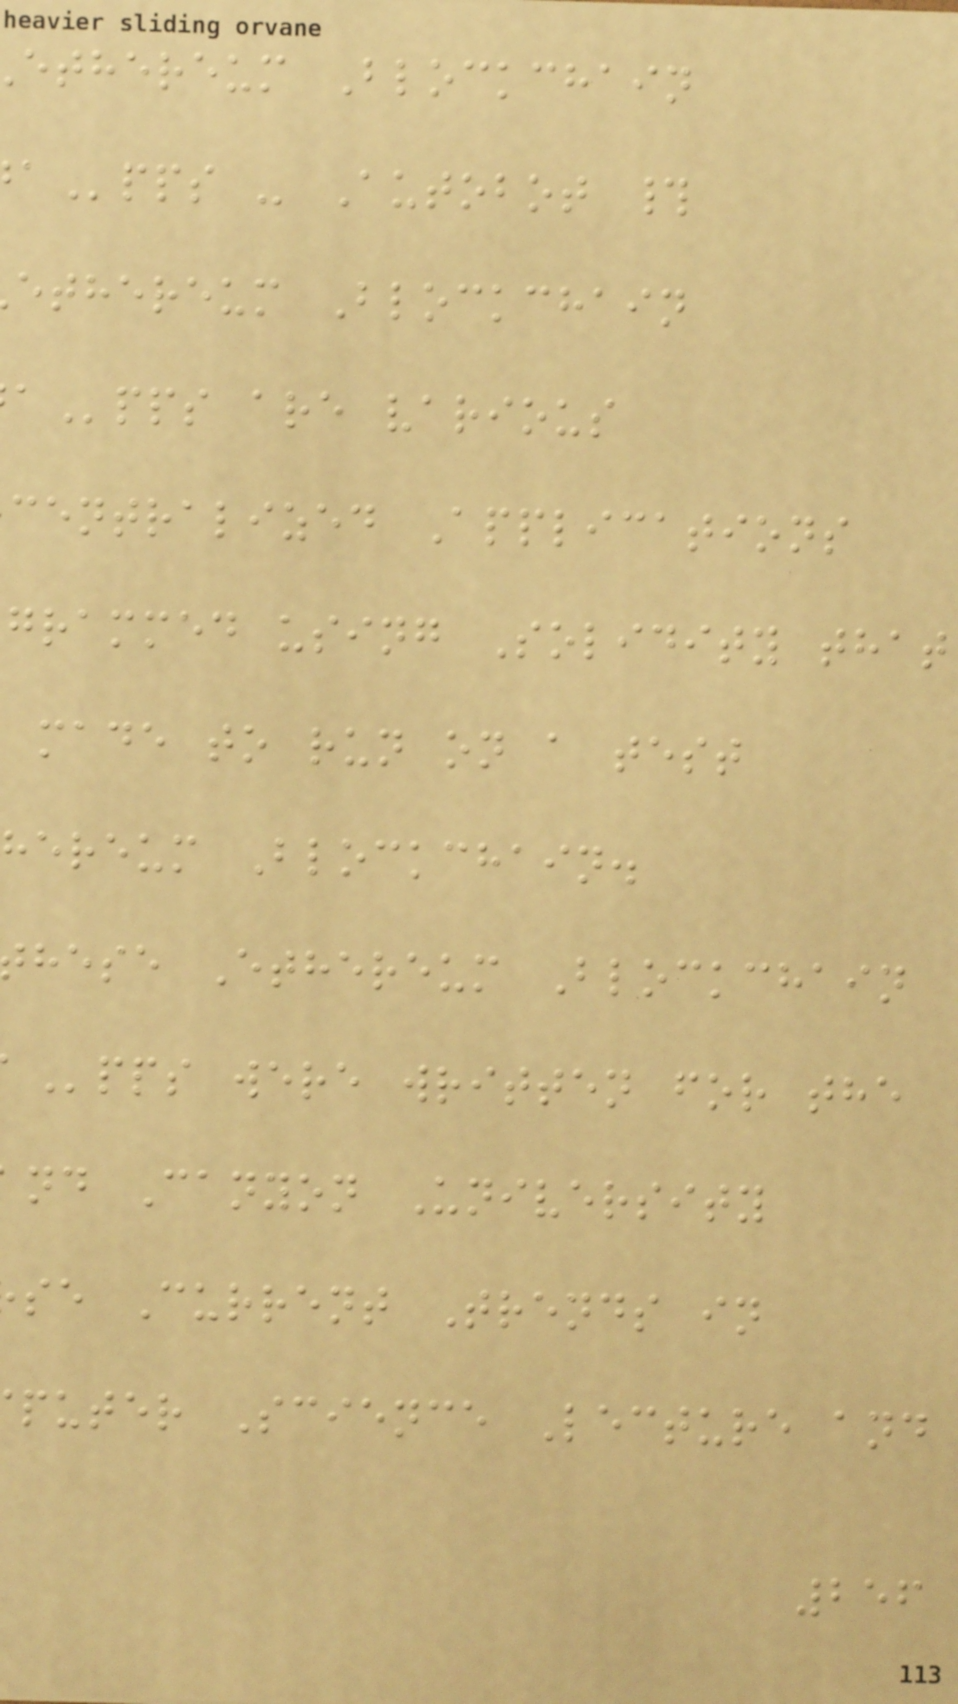ethereum Blockchain
pps - Autobot #
ethereum Blockchain
pps are various
centralized Applications
grammed using Solidity that
made to run on a test
hereum Blockchain.
hese Ethereum Blockchain
pps were written for the
nd Canyon University
se Current Trends in
puter Science Lecture and
256
